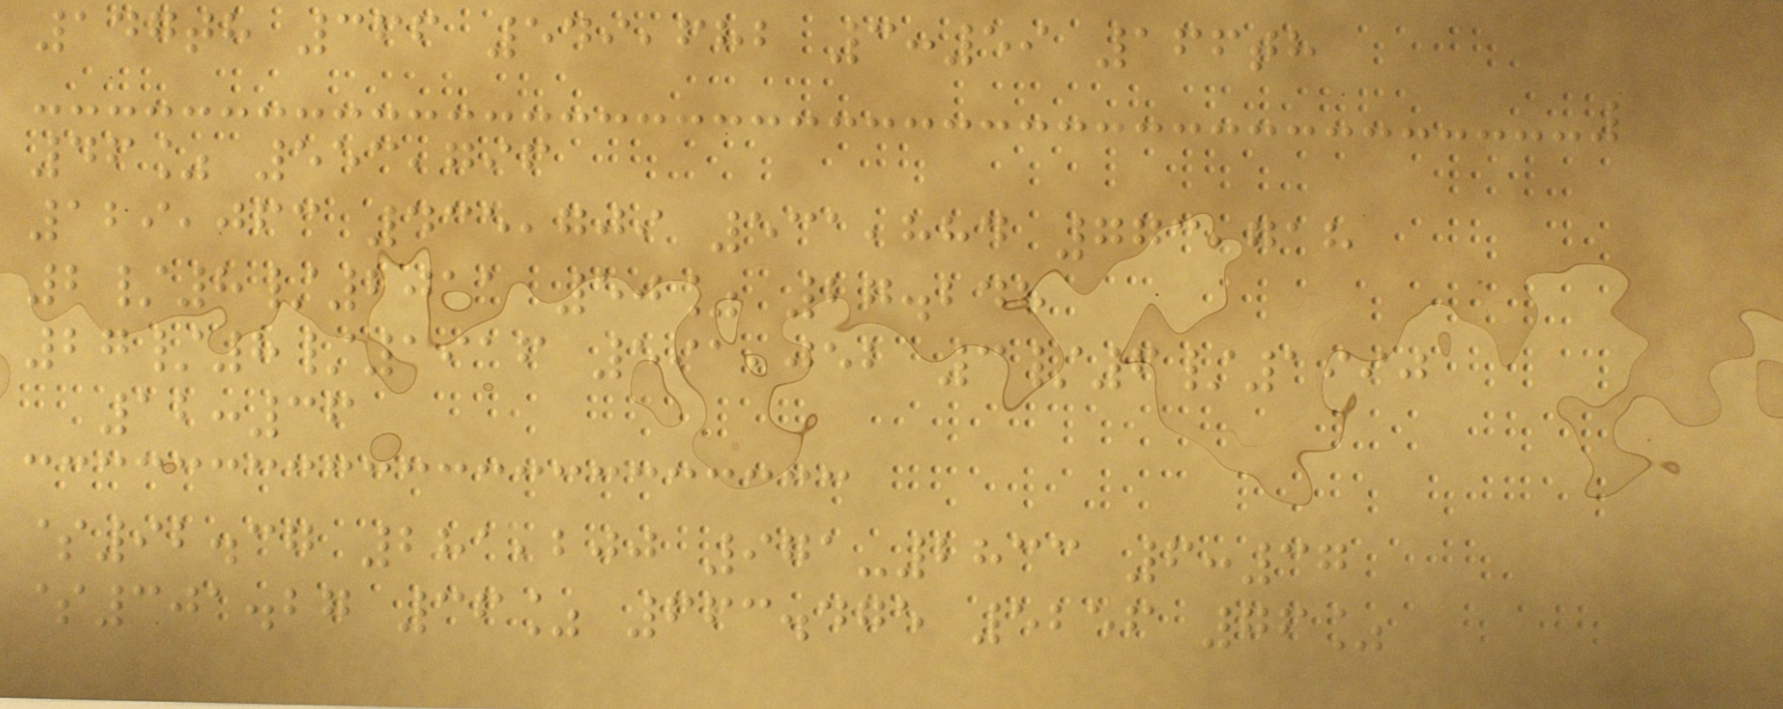147th 366 549,682 3:59 166th
46% 553,796
129,063 435,709 531,884 773,718
2/8/2011 50% 27.248
27/8/1916 591,052 3/6/1990
12:36
$92.37 281,200 971-2833 6:37
$301.27 36% 663.475 5256 76%
